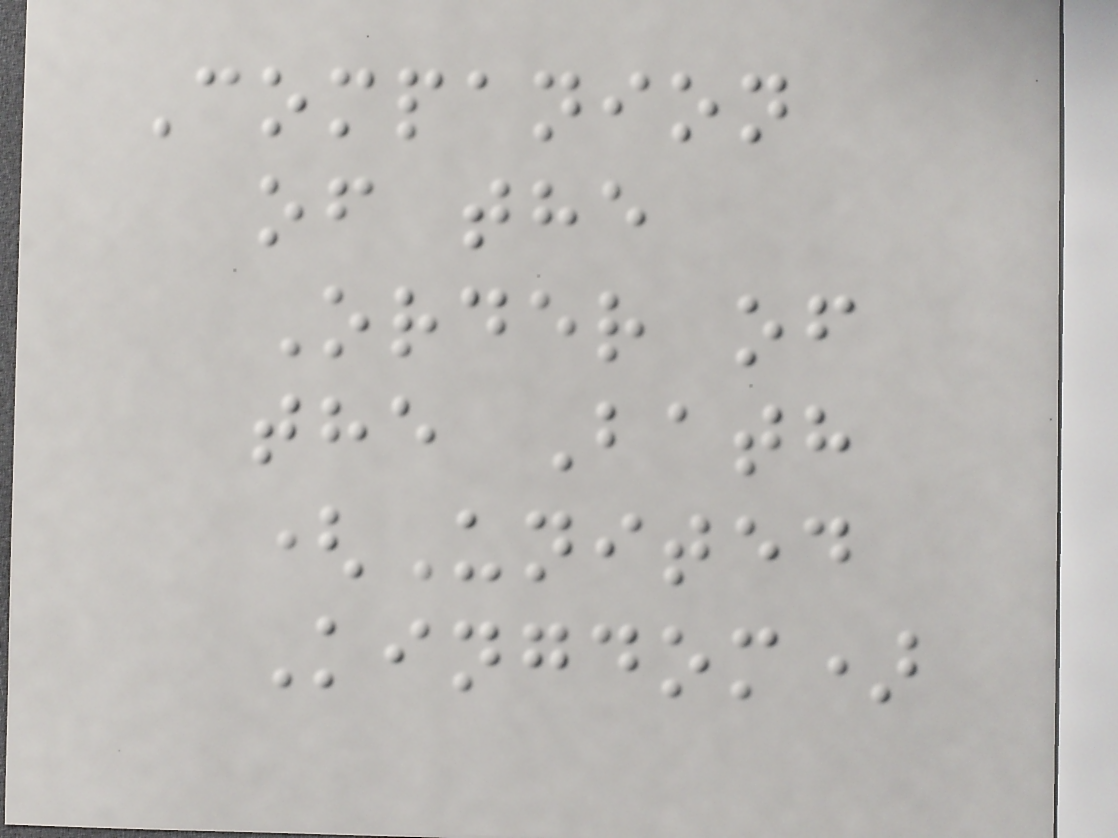Companion
of the
Order of
the Bath
(United
Kingdom)
